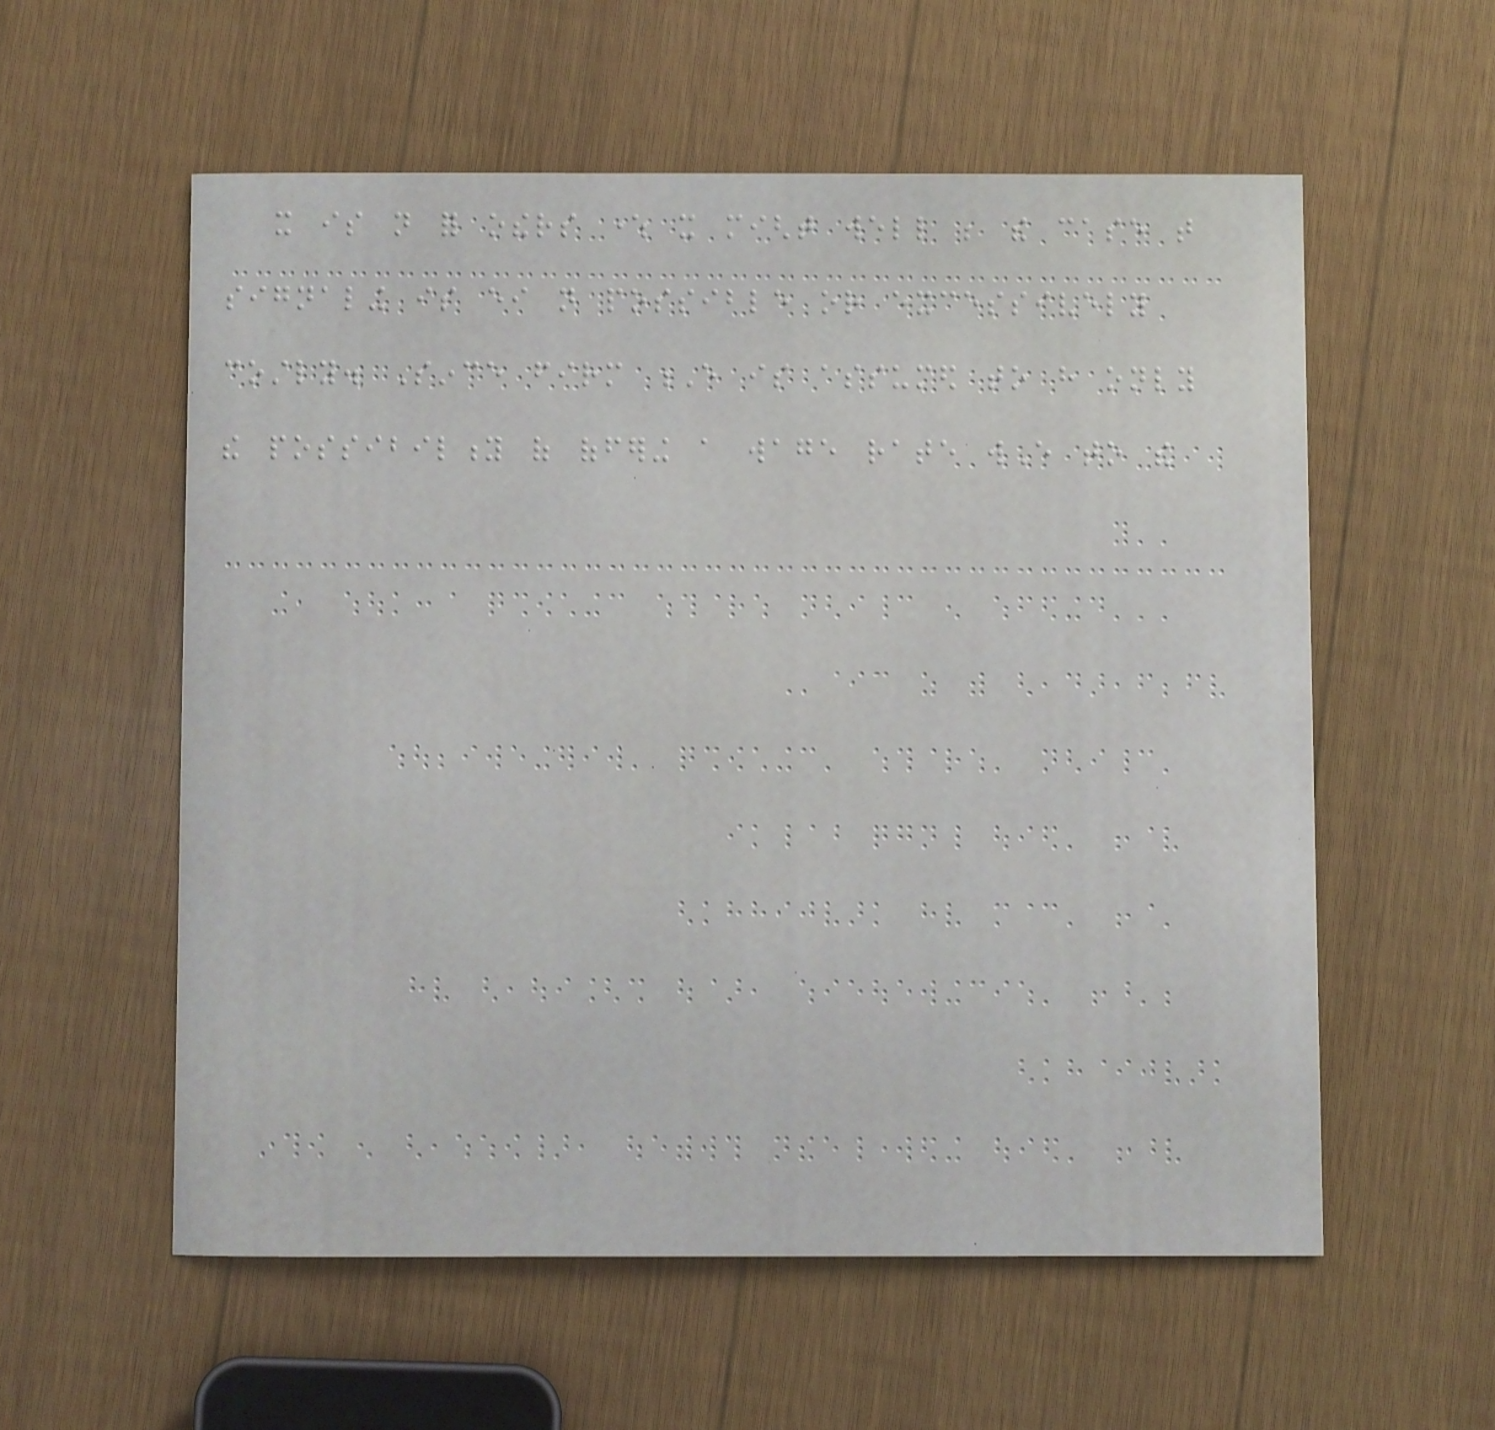it is not for others where it might well be the case that
signaling is either not possible or excessively
costly. Since firm E is assumed to have only
the possibility of offering a wage rate wE to the
